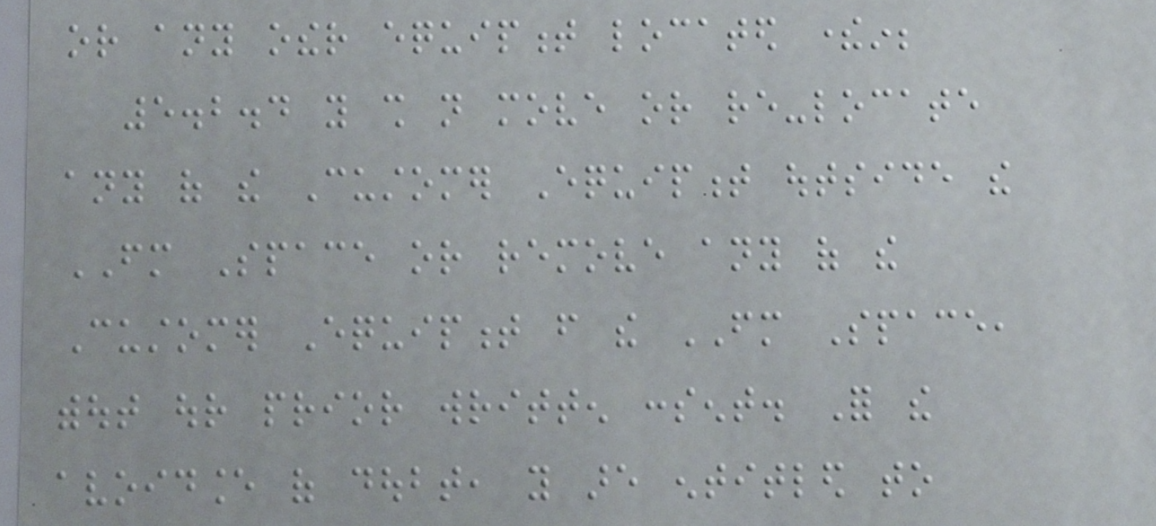or any other equipment located therein;
5.2.4 you shall not move or re-locate
any of the Customer Equipment outside the
FM Space or remove any of the
Customer Equipment from the FM Space,
without our prior written consent. For the
avoidance of doubt, you are entitled to
